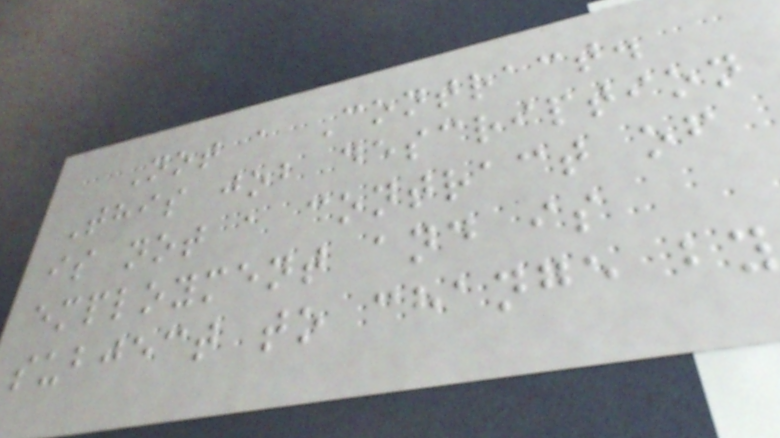Not a Contract.
This job description
is not a contract of
employment and is
subject to change by
